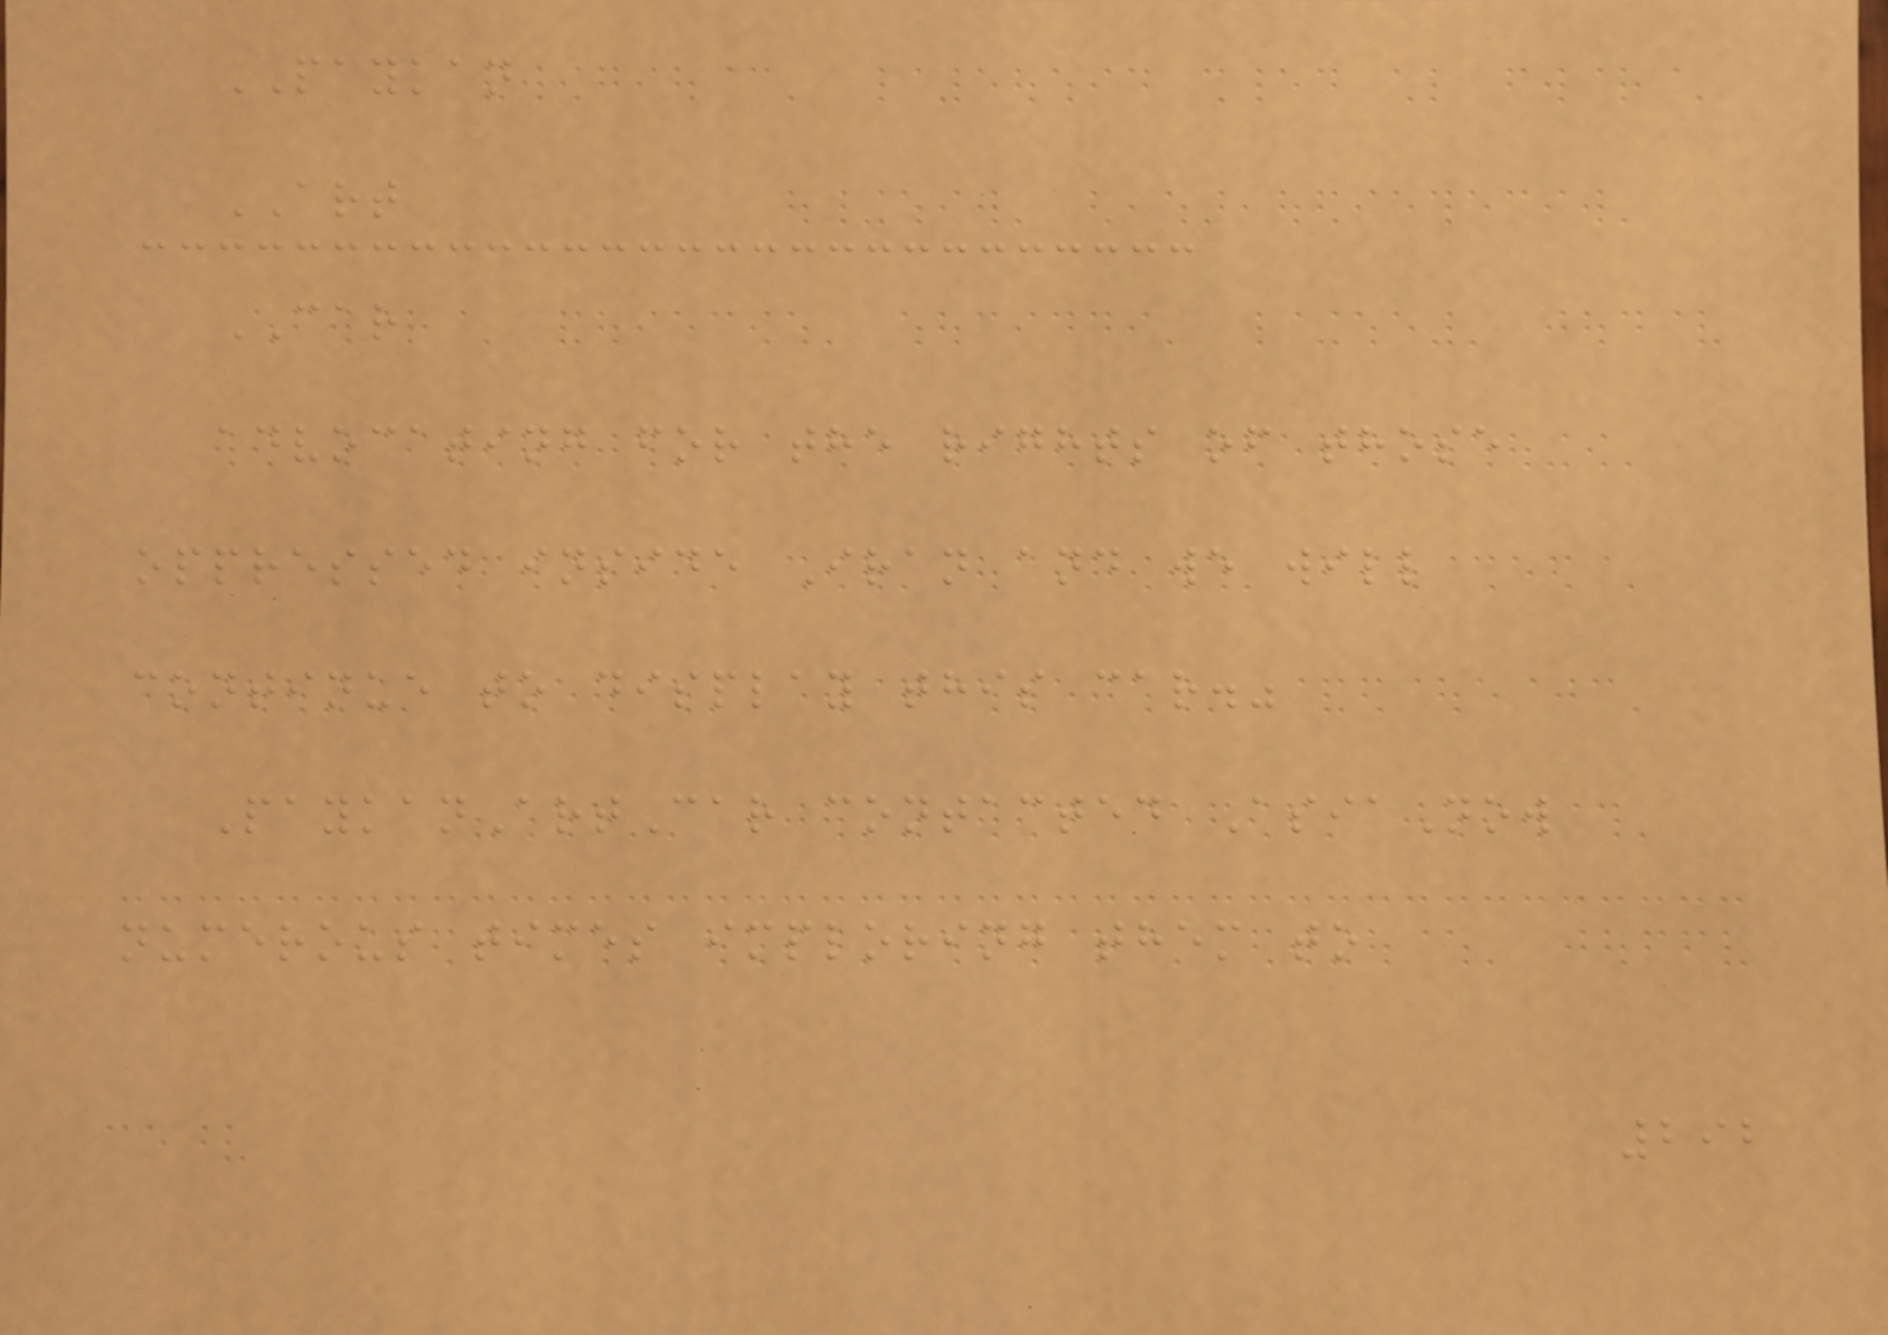PAYKAN
ART
CAR
advocating for the rights of those
oppressed inside Iran and we will
continue to display this car."
PaykanArtCar contacted AsiaNow
numerous times imploring them to
292
